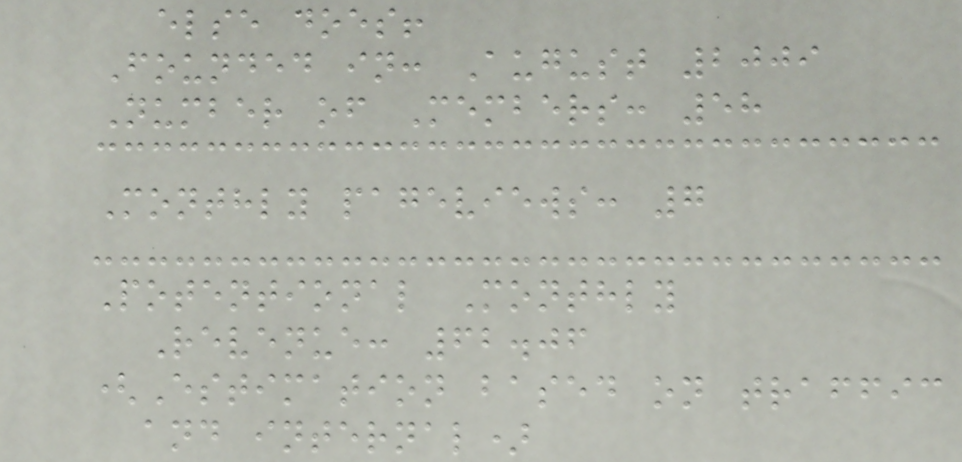else does!
Founded in: August 2009
Number of Members: 58
Monthly pageviews: 7
Potentional Monthly
Revenue: 62.06
(Estimation based on traffic
and internal)
